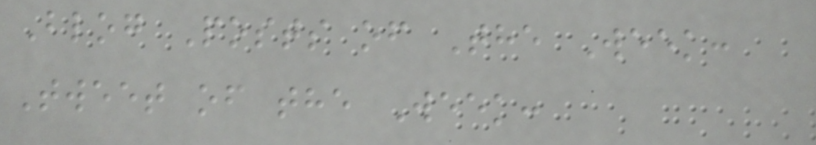Blog Posts of The Week:
Tweet of the Week:
